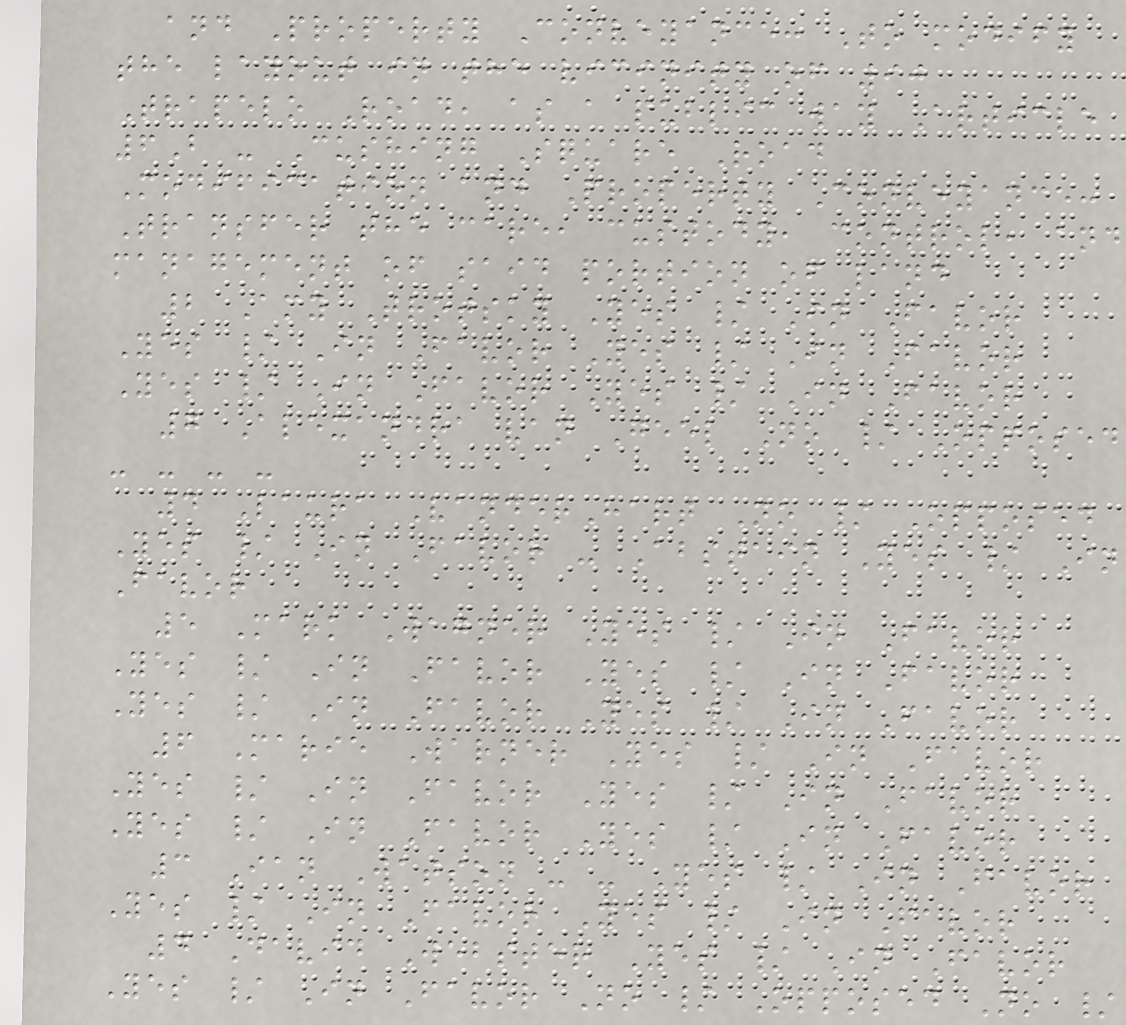and Property Conveyance: To modify
the layout in the vicinity of 90
Trapelo Road, as a public way Article
6B - Cushing Square Road
Modification and Property Conveyance:
Transfer the care, custody, control, and
management of said portion of land
2 Amy Trotsky Yes / In Favor
Yes / In Favor Yes / In Favor
Yes / In Favor Yes / In Favor
7 Alexandra van Geel No / Opposed
- - - -
4 Laura VanderHart No / Opposed
Yes / In Favor - Abstain Yes / In
Favor
5 Mark Wagner Yes / In Favor
Yes / In Favor Yes / In Favor
Yes / In Favor Yes / In Favor
6 Marie Warner Yes / In Favor
Yes / In Favor Yes / In Favor
Yes / In Favor Yes / In Favor
3 Ian Watson - - Yes / In Favor
Yes / In Favor Yes / In Favor
4 David Webster Yes / In Favor
Yes / In Favor No / Opposed No /
